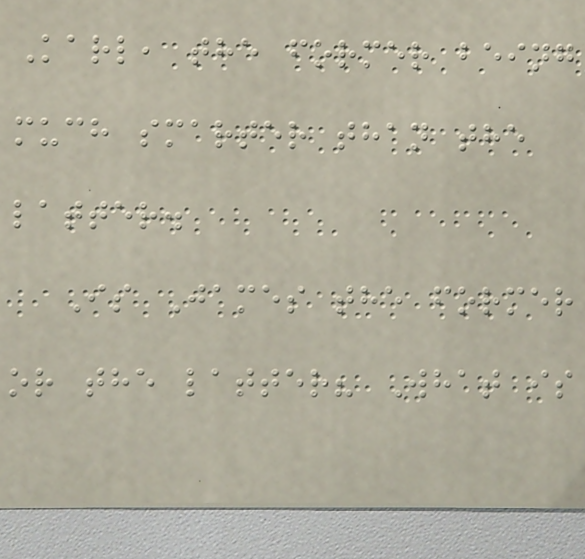Karl, the former being
much smarter than the
latter.
Is James the former
or the latter? What is
